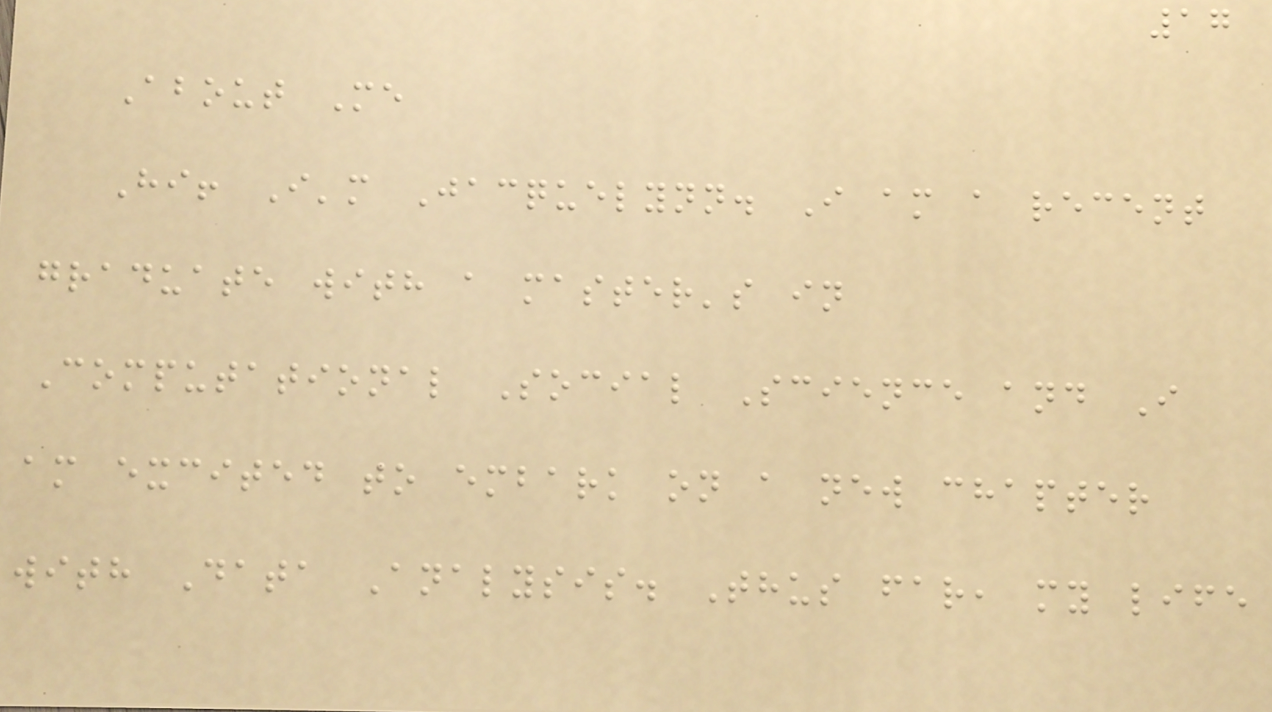17
About Me
Hi! I'm Jacquelynn. I am a recent
graduate with a master's in
Computational Social Science and I
am excited to embark on a new chapter
with Data Analysis. Thus far, my life
